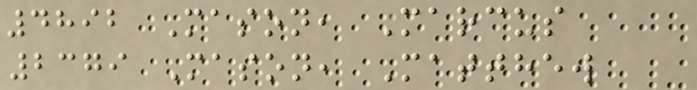4892 Mason, Marcus
2379 Mason, Matthew
